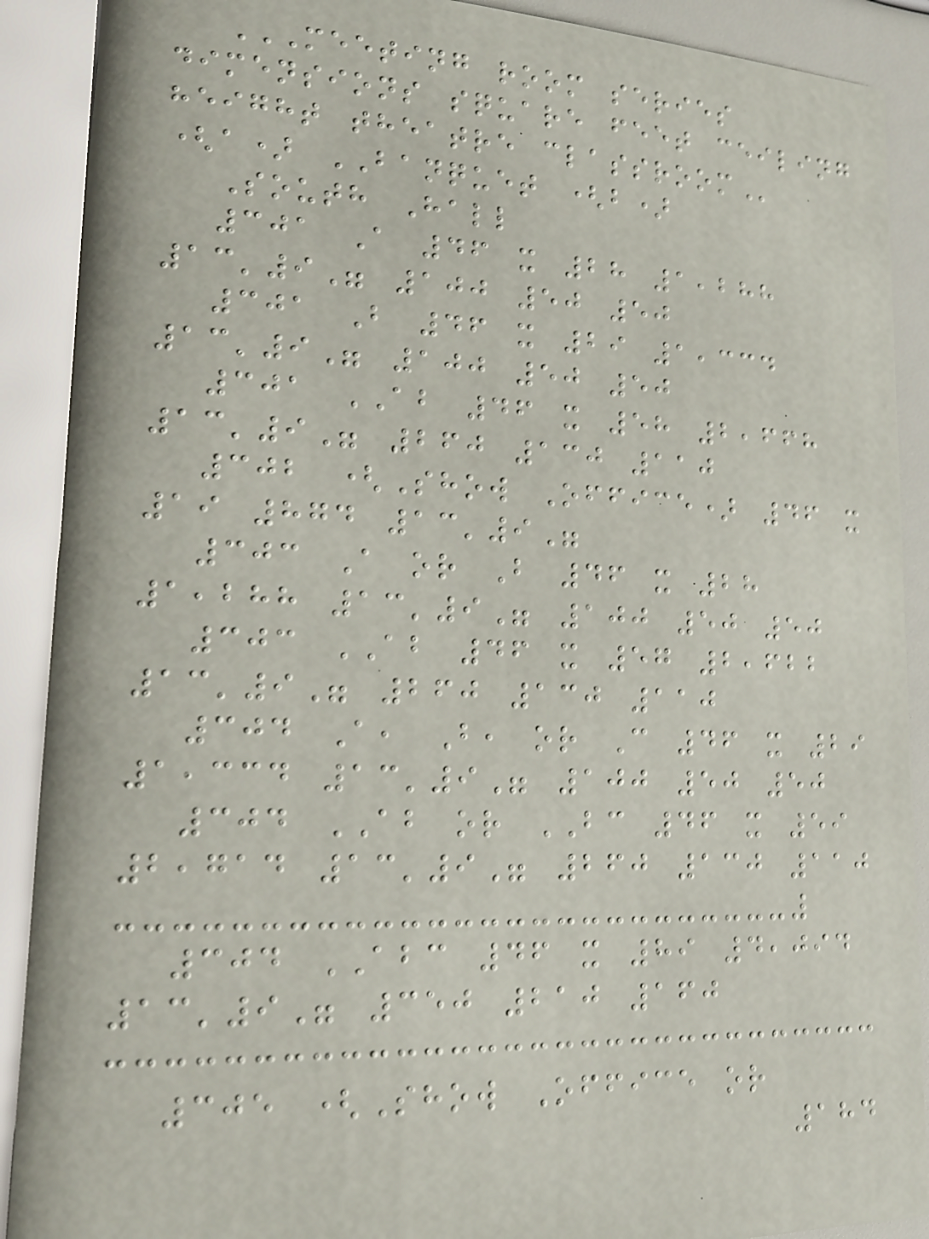MEETING ROOM SERIES
DIMENSIONS SQUARE FEET CEILING
HEIGHT THEATRE CLASSROOM
(a) BANQUET (b)
South Hall
301 A 46 x 28 1,288
13'9" 100 50 50
301 B 46 x 29 1,334
13'9" 100 50 50
301 AB 46 x 58 2,668
13'9" 260 130 110
302 (Show Office) 46 x
19 874 13'9"
303 A or B 46 x 28
1,288 13'9" 100 50 50
303 AB 46 x 57 2,622
13'9" 260 130 110
304 A, B, or C 46 x 29
1,334 13'9" 100 50 50
304 AB or BC 46 x 59
2,714 13'9" 260 130 110
304 ABC 46 x 89 4,094
13'9" 350 210 160
305 (Show Office or
184
